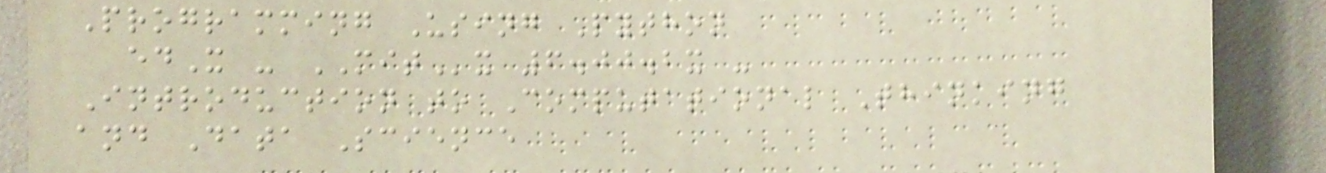Programming Using Python
edX - MITx 6.00.2x -
Introduction to Computational Thinking
and Data Science
